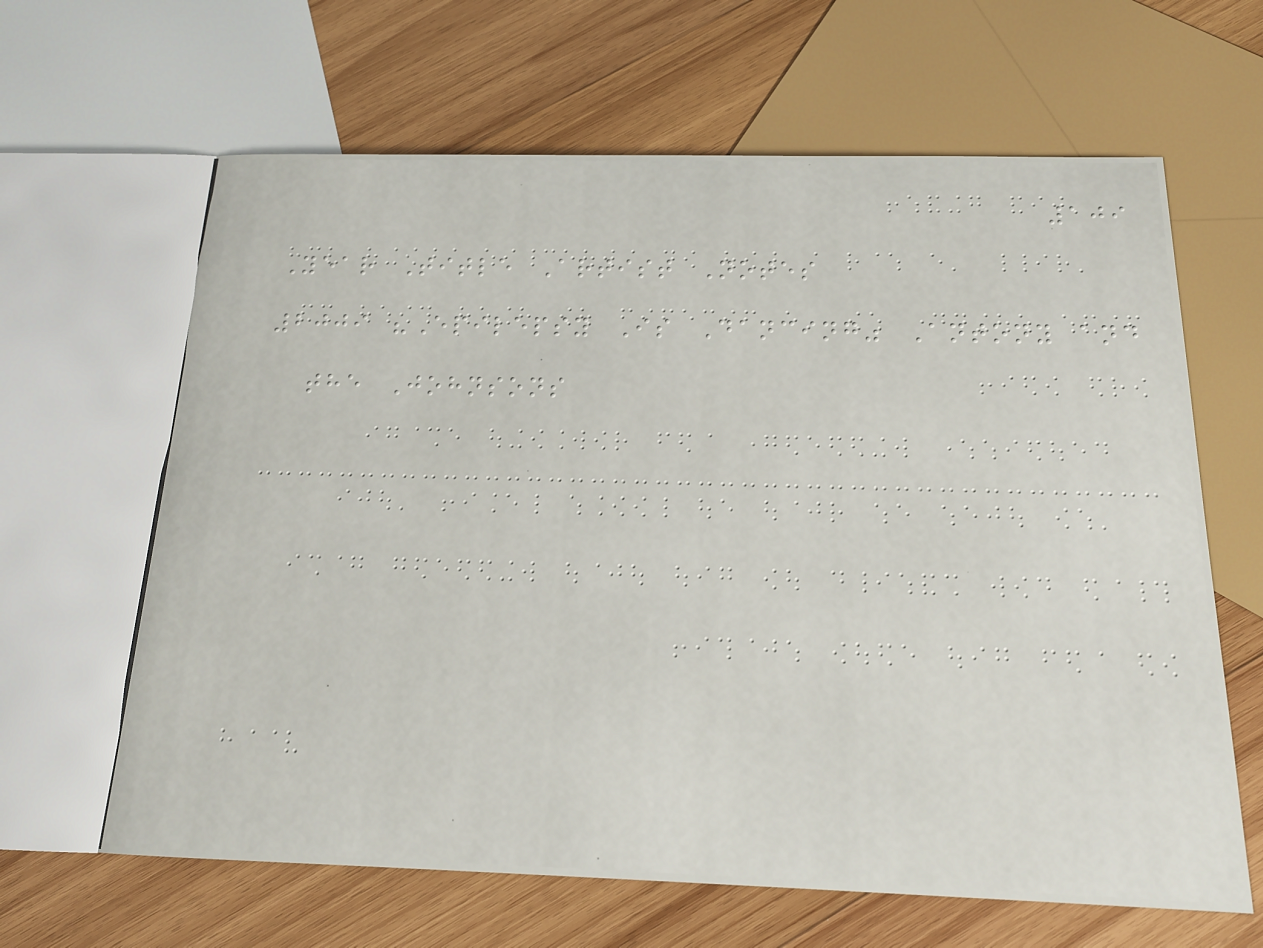109
Year Title Artist Notes
2009 "Epilepsy Is Dancing" Antony and
the Johnsons
